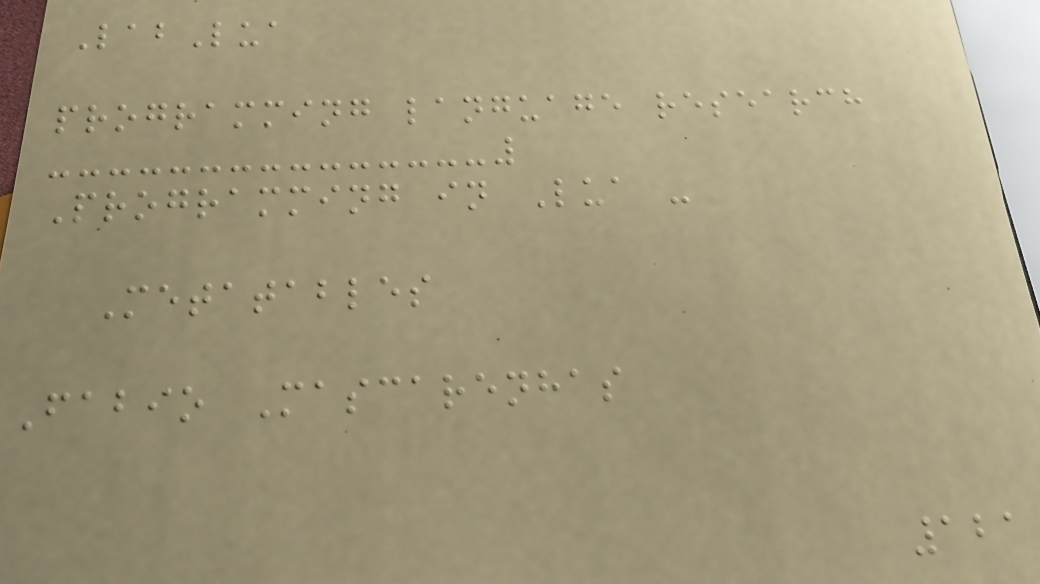LabLua
programming language research
Programming in Lua -
Metatables
Fabio Mascarenhas
121
